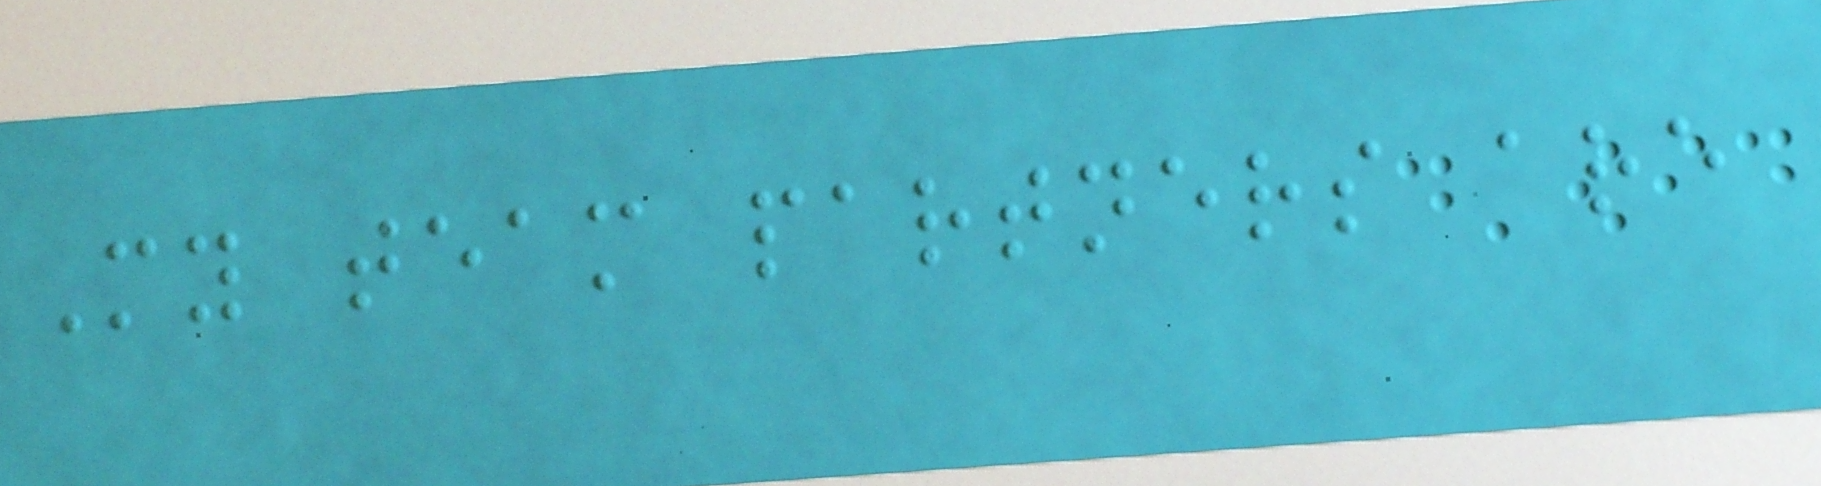My team partners are
